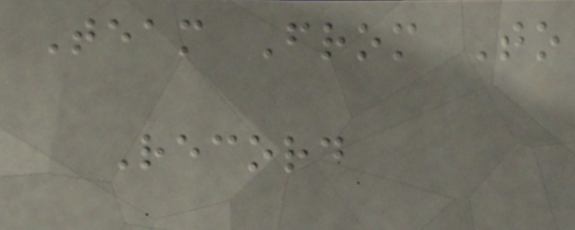Team From To
Record
